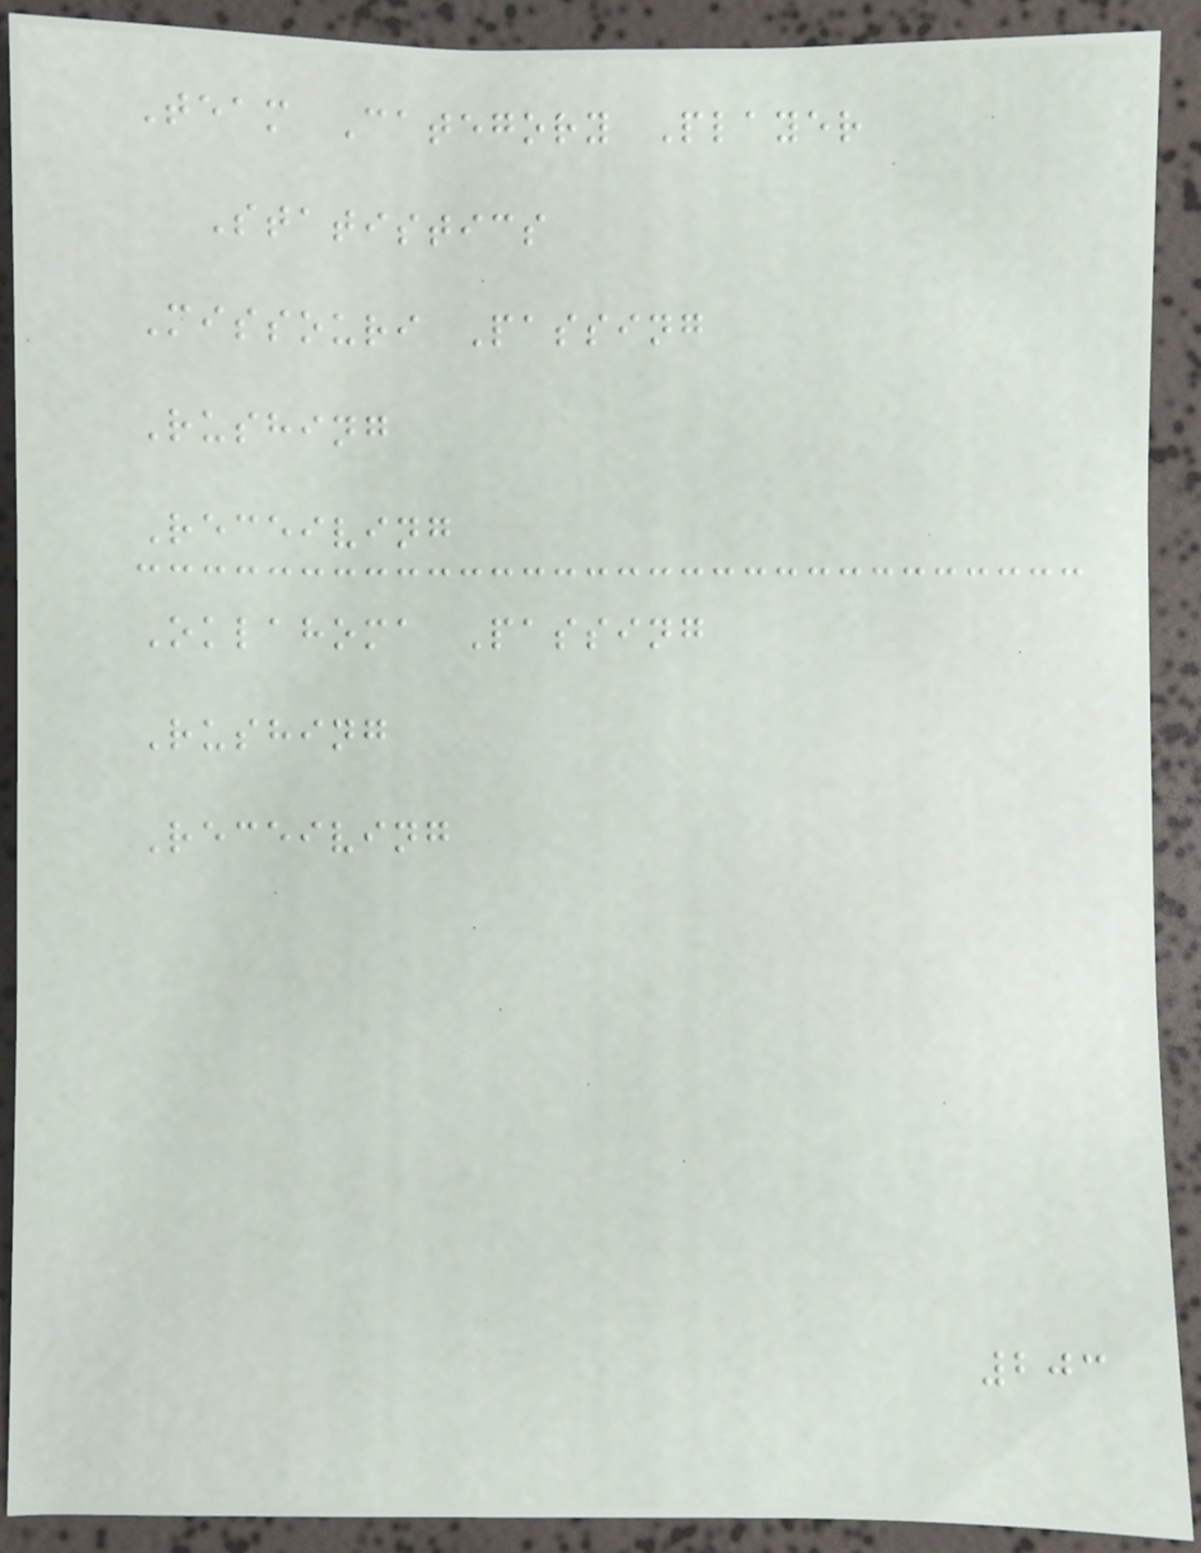Team Category Player
Statistics
Missouri Passing
Rushing
Receiving
Oklahoma Passing
Rushing
Receiving
203
